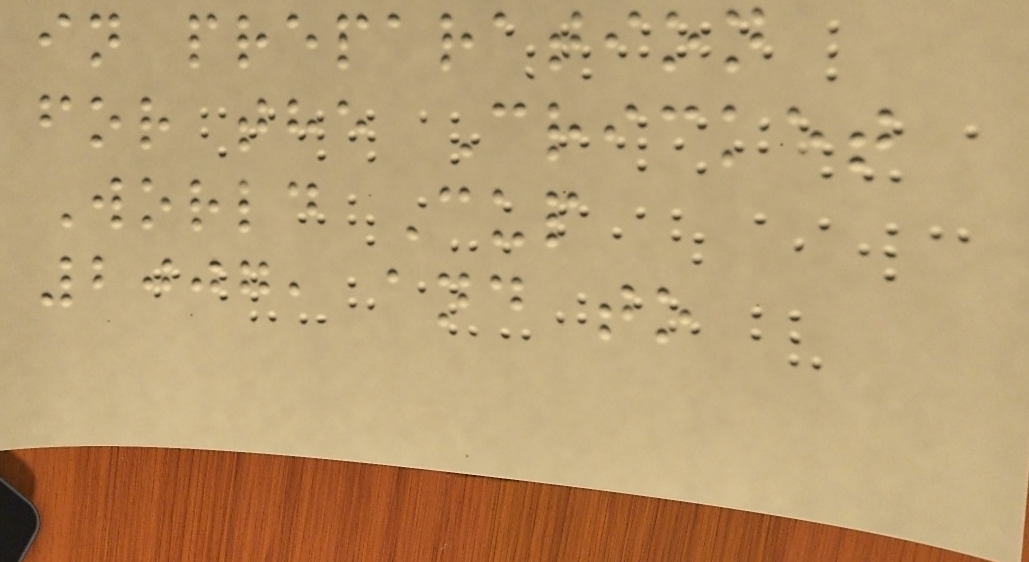in preparation
for the Cricket
World Cup
2007, and to
